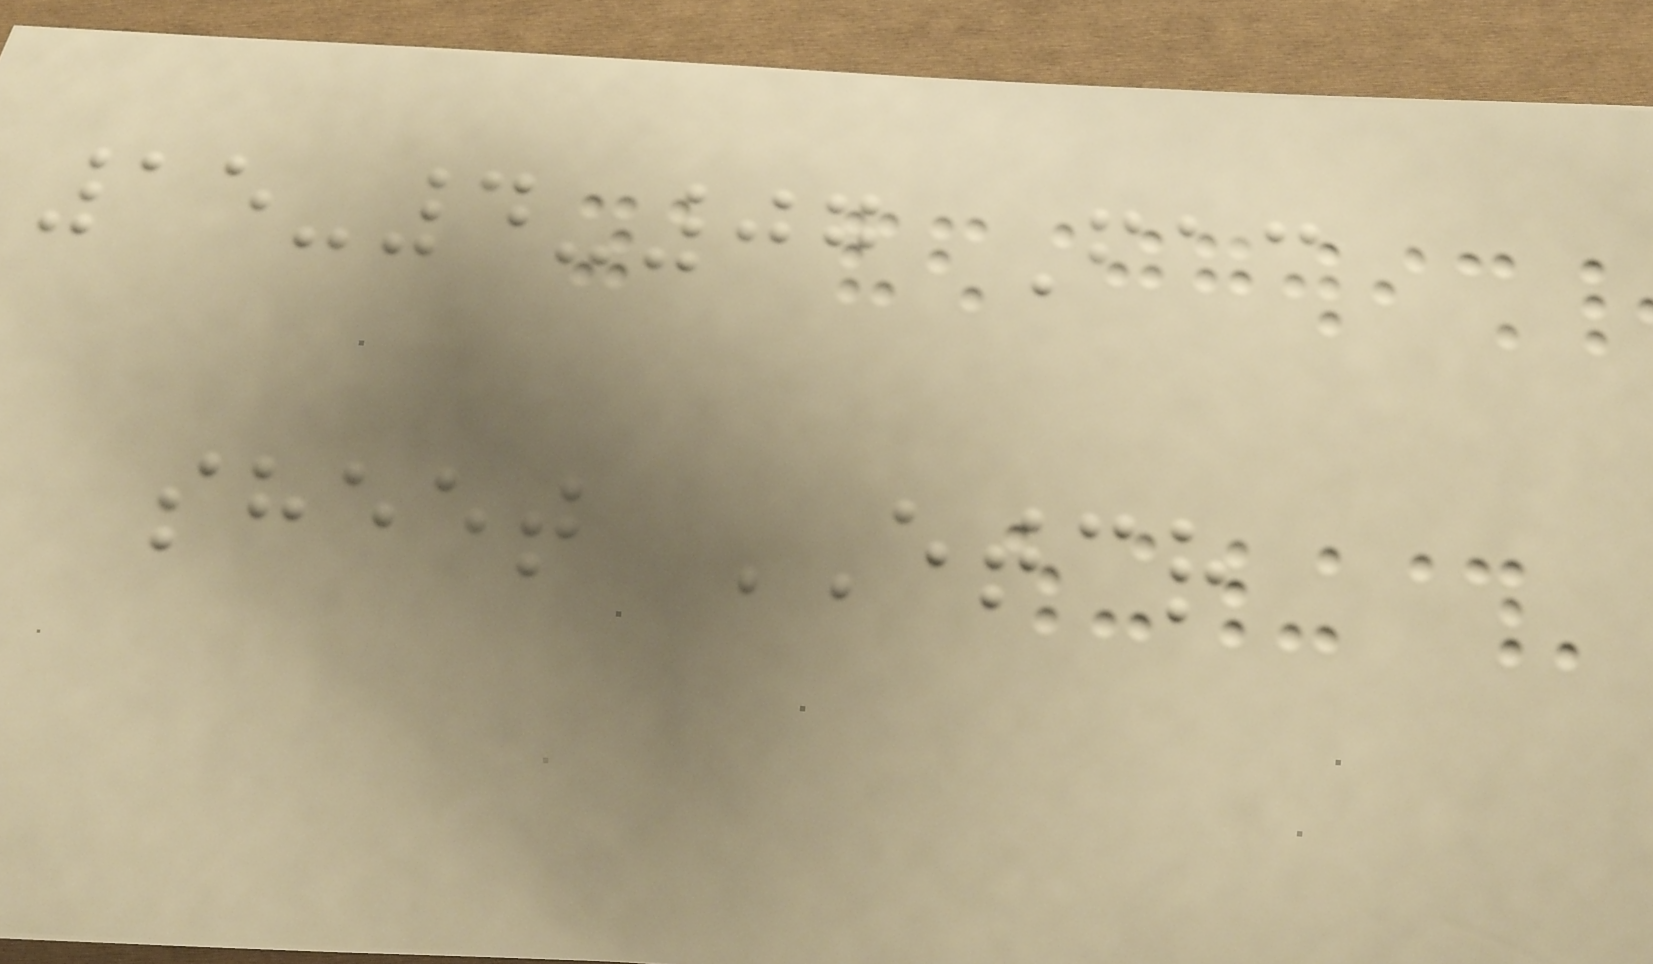15-4-07 Fac
sheet ETCR
